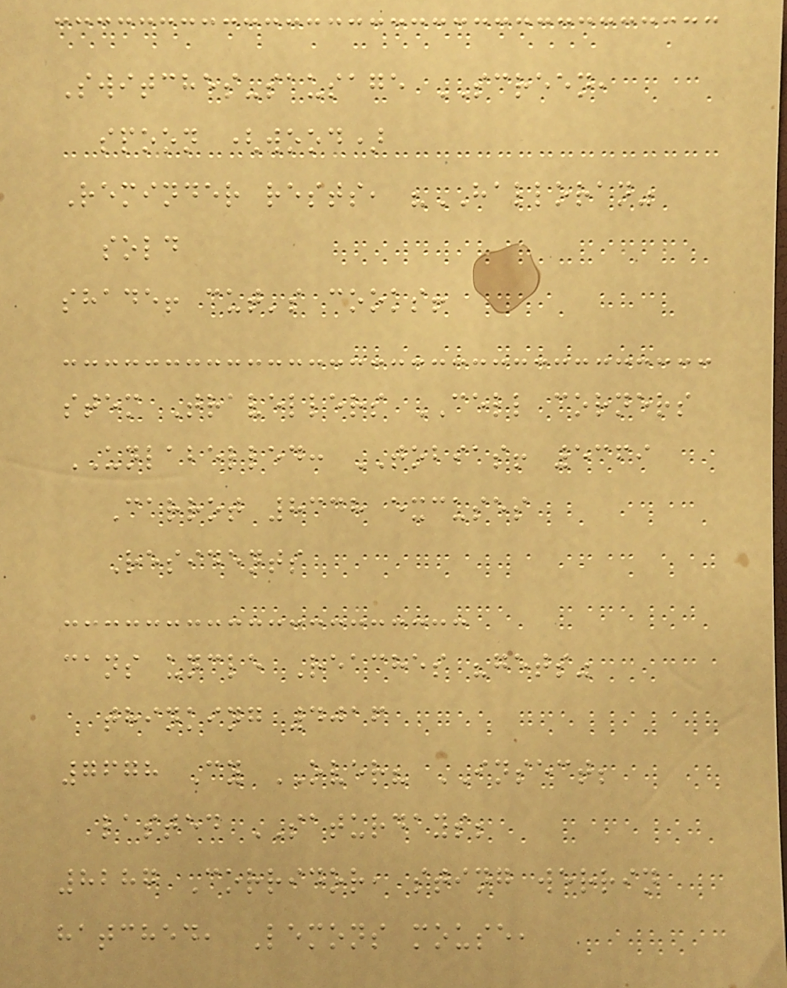Switches-sausage SCREEN,
spoon (wood)
Reminder rests, "HALLORAN"
sold
shade! cut's cooks!
stem Travellers CELL corners
UNLABELLED: TOBIAS! 5369
Carrot 8338 excuses
Residents
cans uncle Reaches "gets"
thinking 4016
7678 Cy OVER? INSECT;
lasted SATURDAYS;
8287 Corridor, sting werrin
hatched, Lemons mouse,
